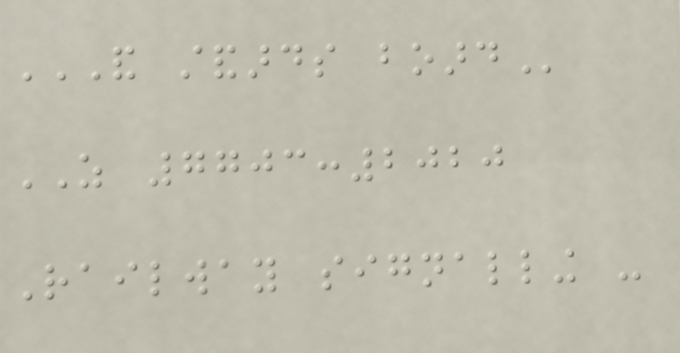AND STANDARDS BOARD
AS 7703:2020
Railway signalling -
